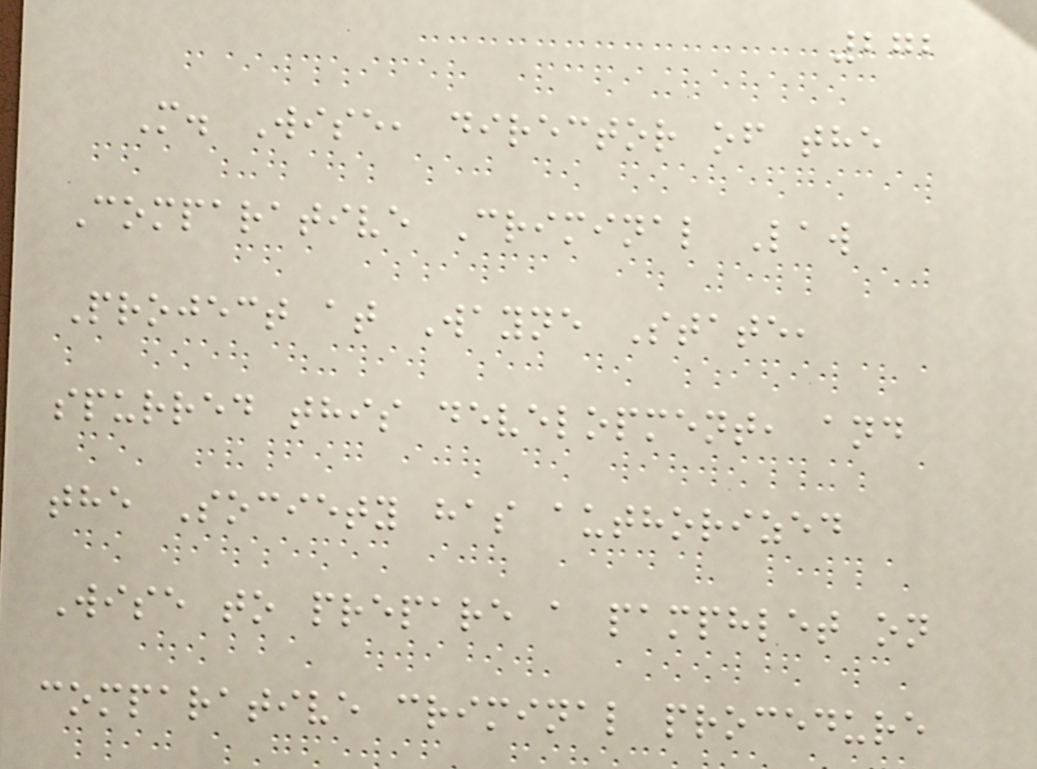272
M. Wise, director of the
Comparative Criminal Law
Project at Wayne State,
spurred this development, and
the Society has authorized
Wise to prepare a pamphlet on
comparative criminal procedure
